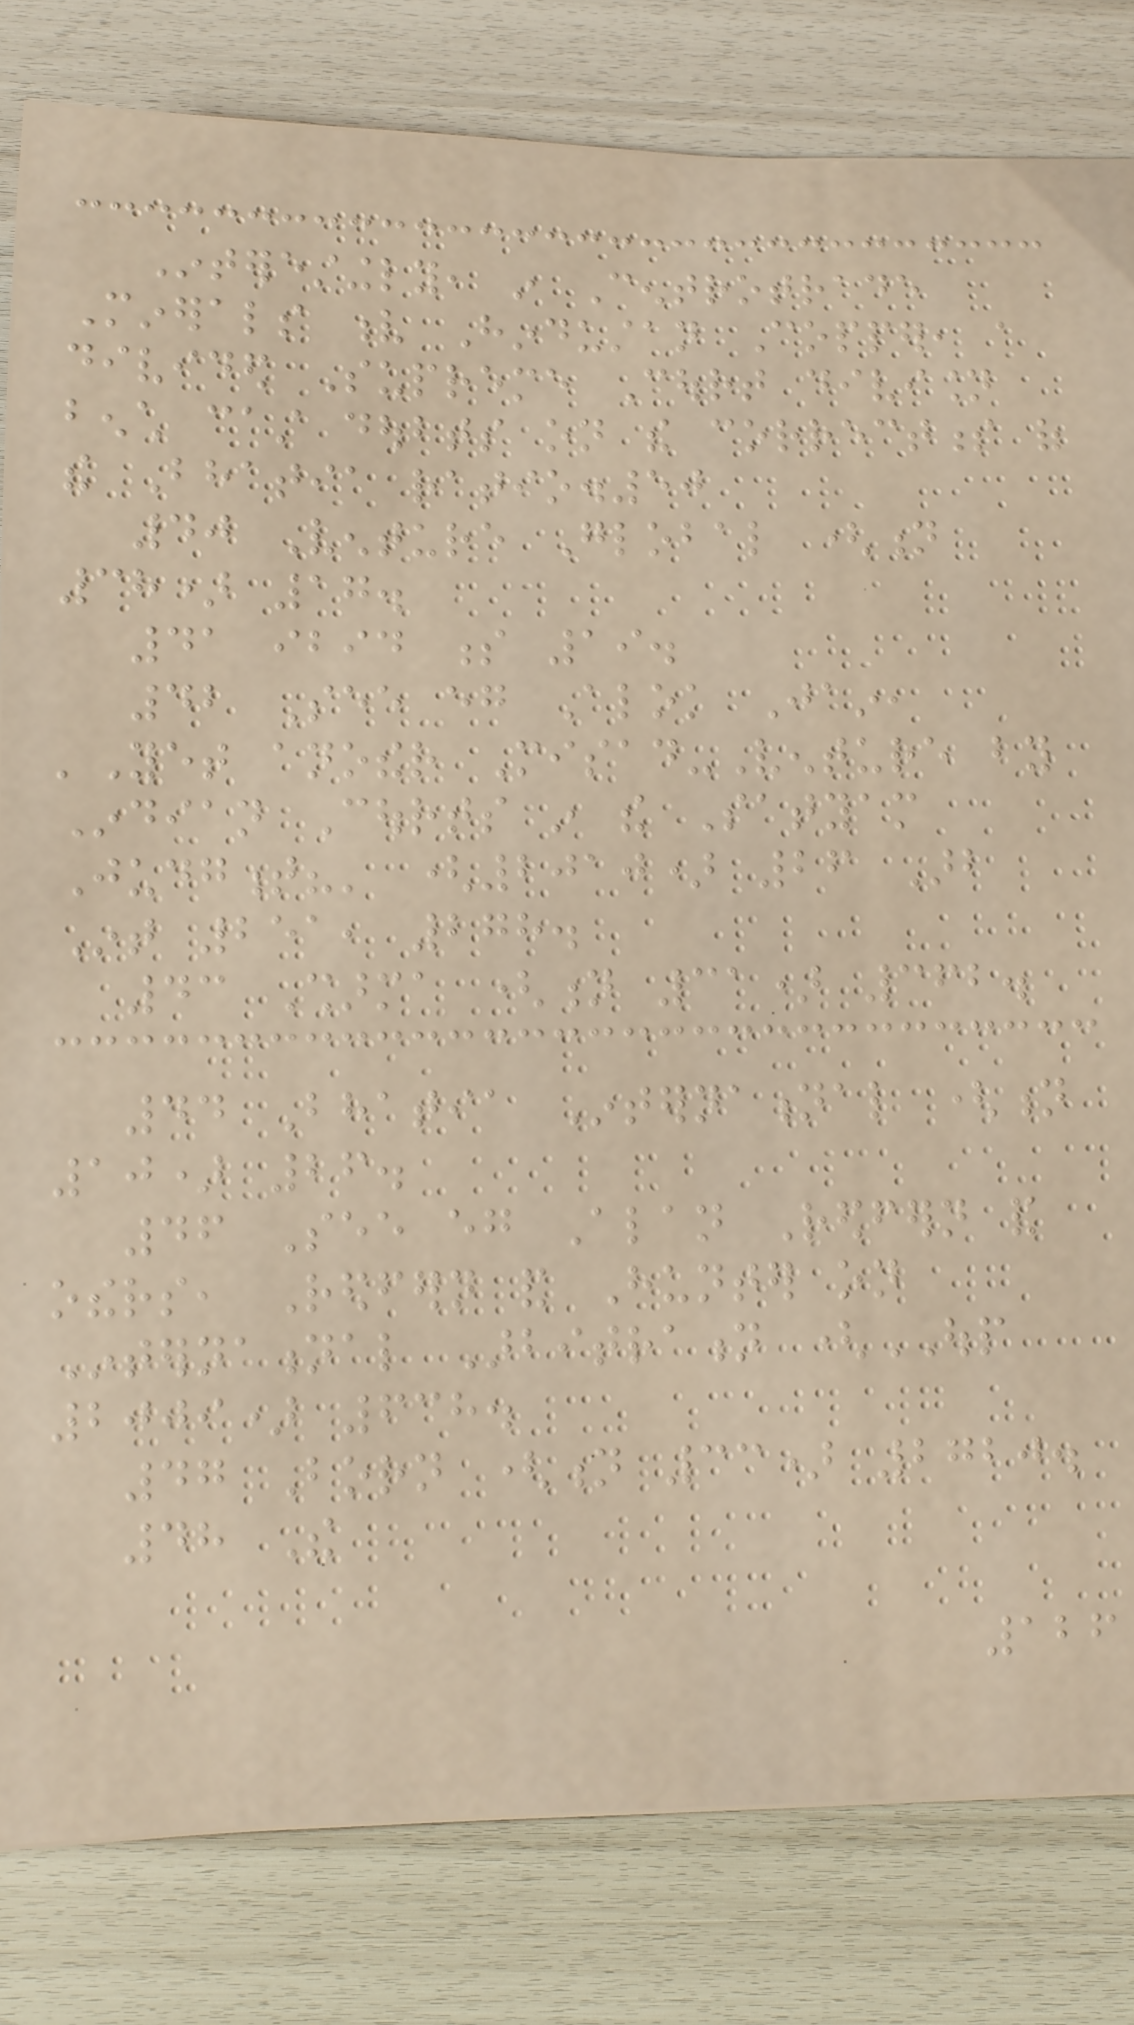Interestingly, in Centrotrade
Minerals v Hindustan Copper, a
divided Supreme Court division
bench cast doubts on the correctness of
the Bhatia ratio.50
40 Venture Global (n
38) 17.
41 ibid s 19.
42 See eg Alok Jain,
'Yet another Misad-Venture by
Indian Courts in the Satyam
Judgment?' (2010) 26 Arb
Int 251, 278.
43 Sharma (n 31) 362.
44 Bhatia International (n
10) 26.
46 See eg Alan Redfern and
others, Redfern and Hunter on
International Arbitration (OUP
2009) 638.
47 Born (n 33) 2720.
48 The
126
